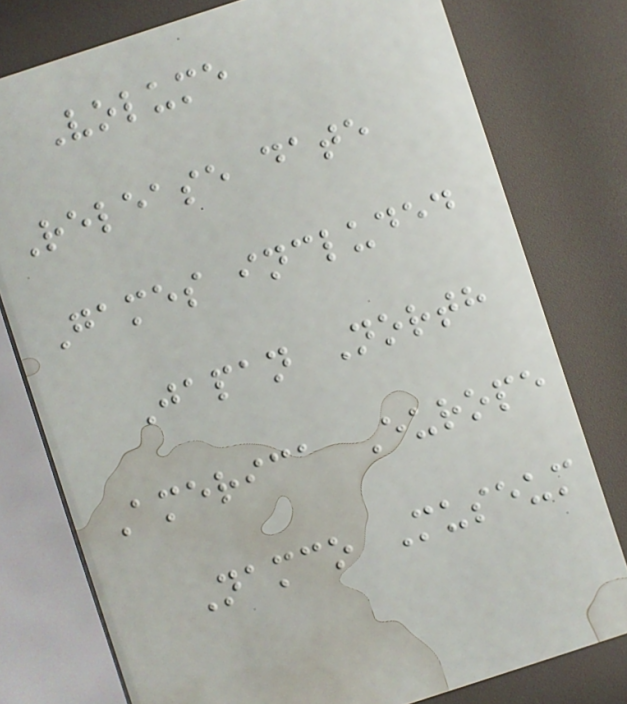Volume
Release date
Games included
Japan North
America Europe
Namco Museum
